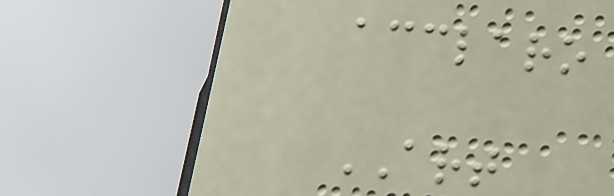acclaro
ART
